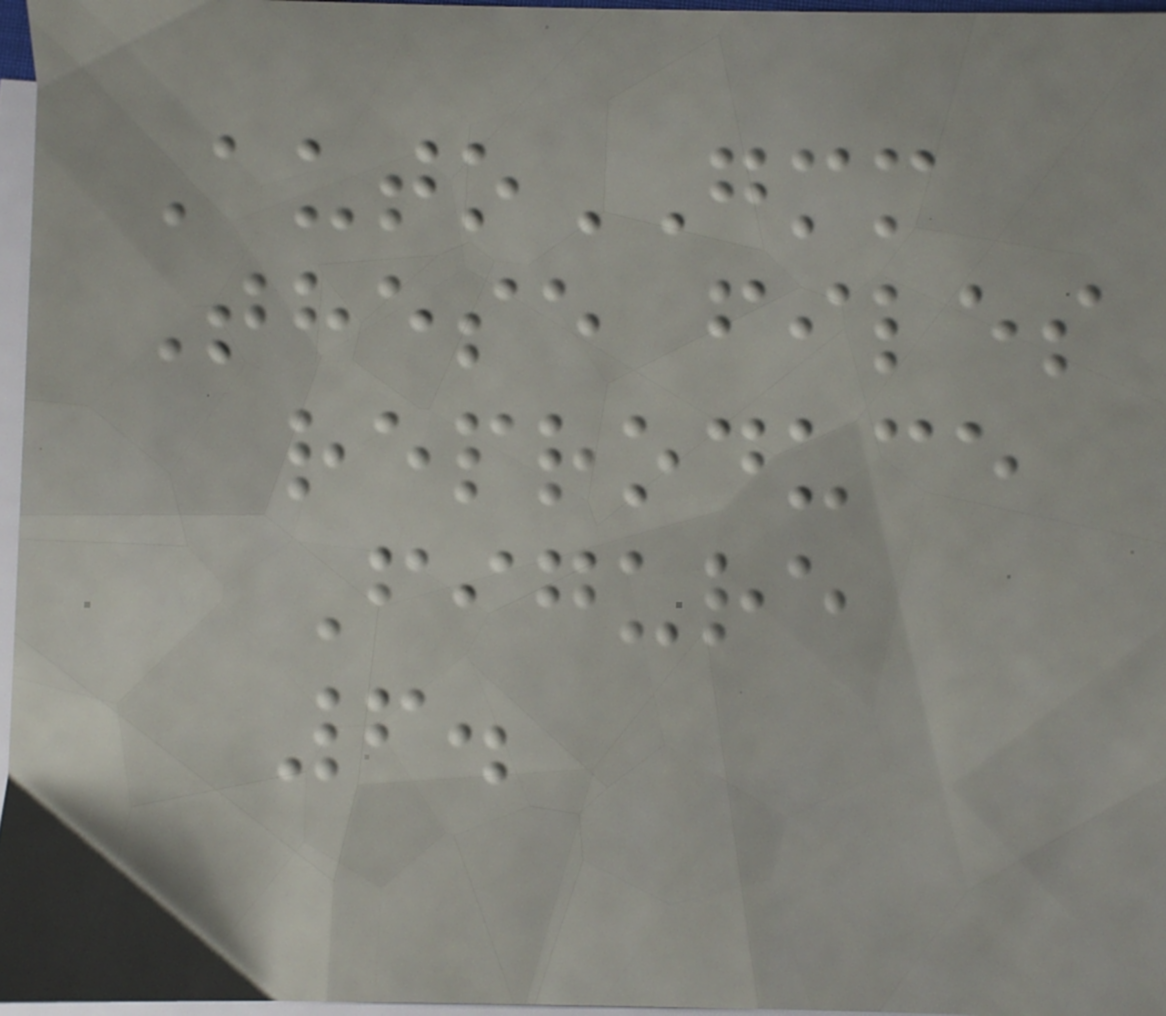AutoGMM
These files
reproduce
Figure
6.
